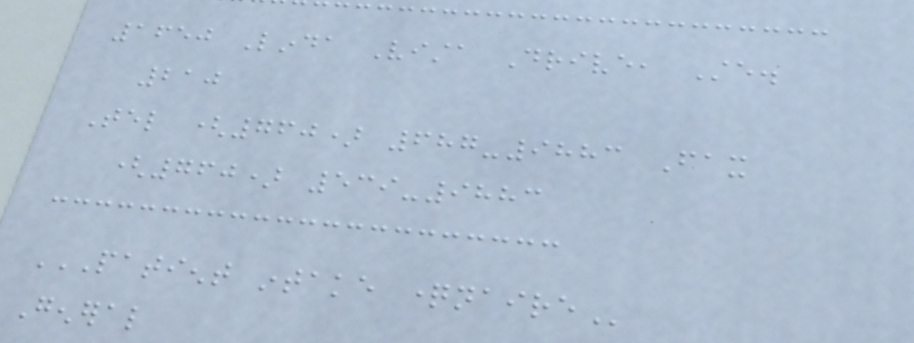1650 Linda Vista Drive, Ste.
210
Tel (760) 687-9883 Fax
(760) 539-9883
PATIENT INTAKE QUESTIONNAIRE
General
